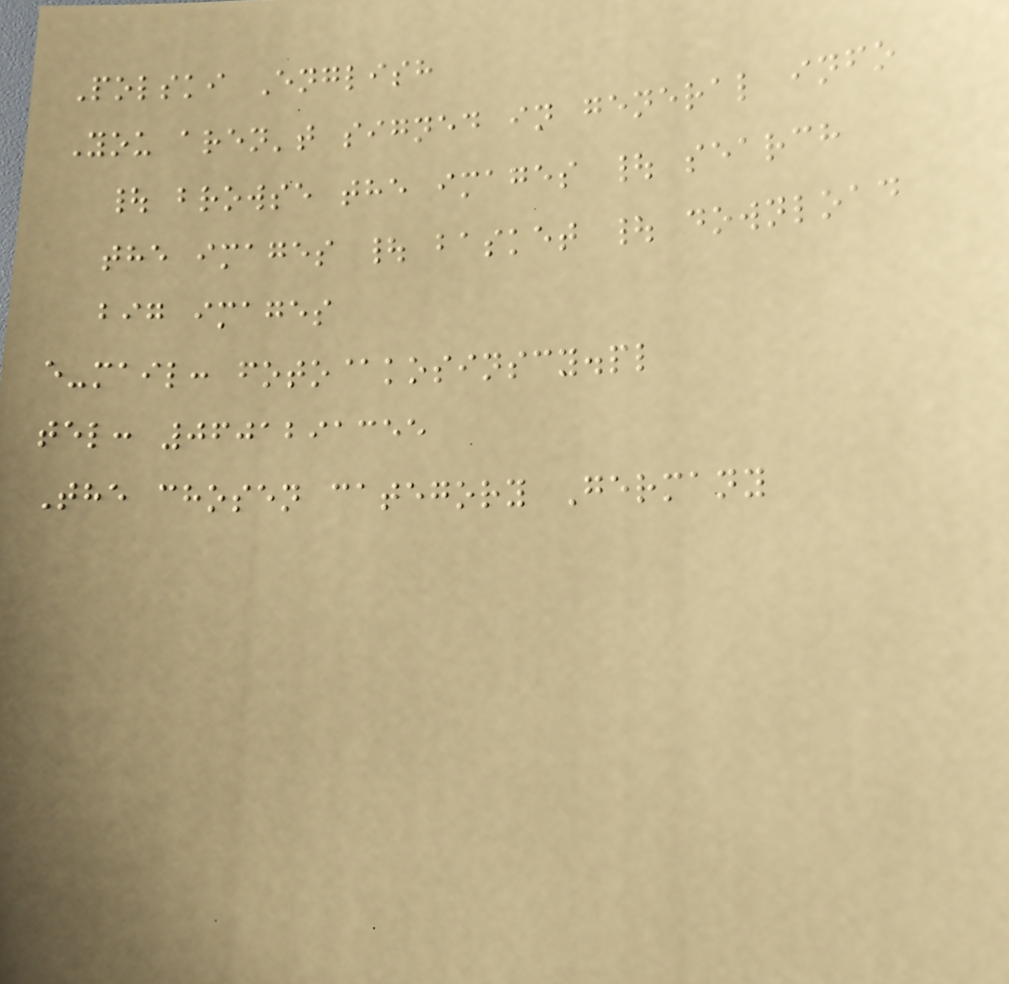Polski English
You aren't signed in general info
| browse the images | search
the images | basket | download
big images
e-mail: foto@kosinscy.pl
tel: 0601291355
The chosen category Germany
